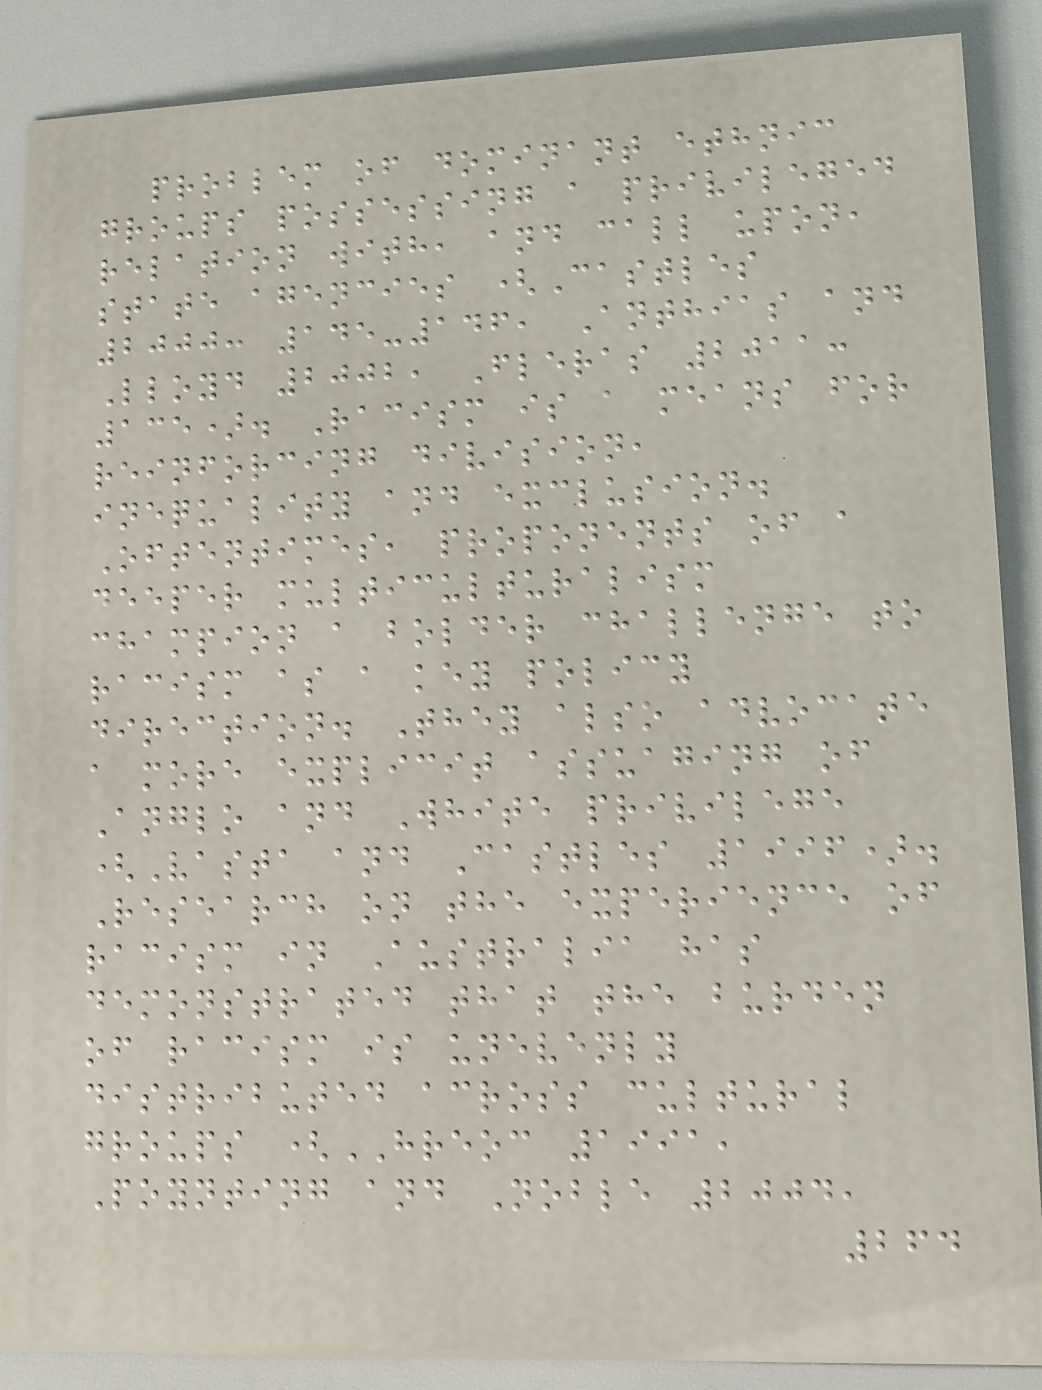problem of dominant ethnic
groups possessing a privileged
relation with, and call upon,
state agencies (Castles
2000: 145-146, Anthias and
Lloyd 2002, Fleras 2011:
135). Racism is a means for
reinforcing division,
inequality and exclusion.
Oftentimes, proponents of a
deeper multiculturalism
champion a bolder challenge to
racism as a key policy
direction. They also advocate
a more explicit assuaging of
Anglo and White privilege
(Vasta and Castles 1996).
Research on the experience of
racism in Australia has
demonstrated that the burden
of racism is unevenly
distributed across cultural
groups (HREOC 1991,
Poynting and Noble 2004,
264
